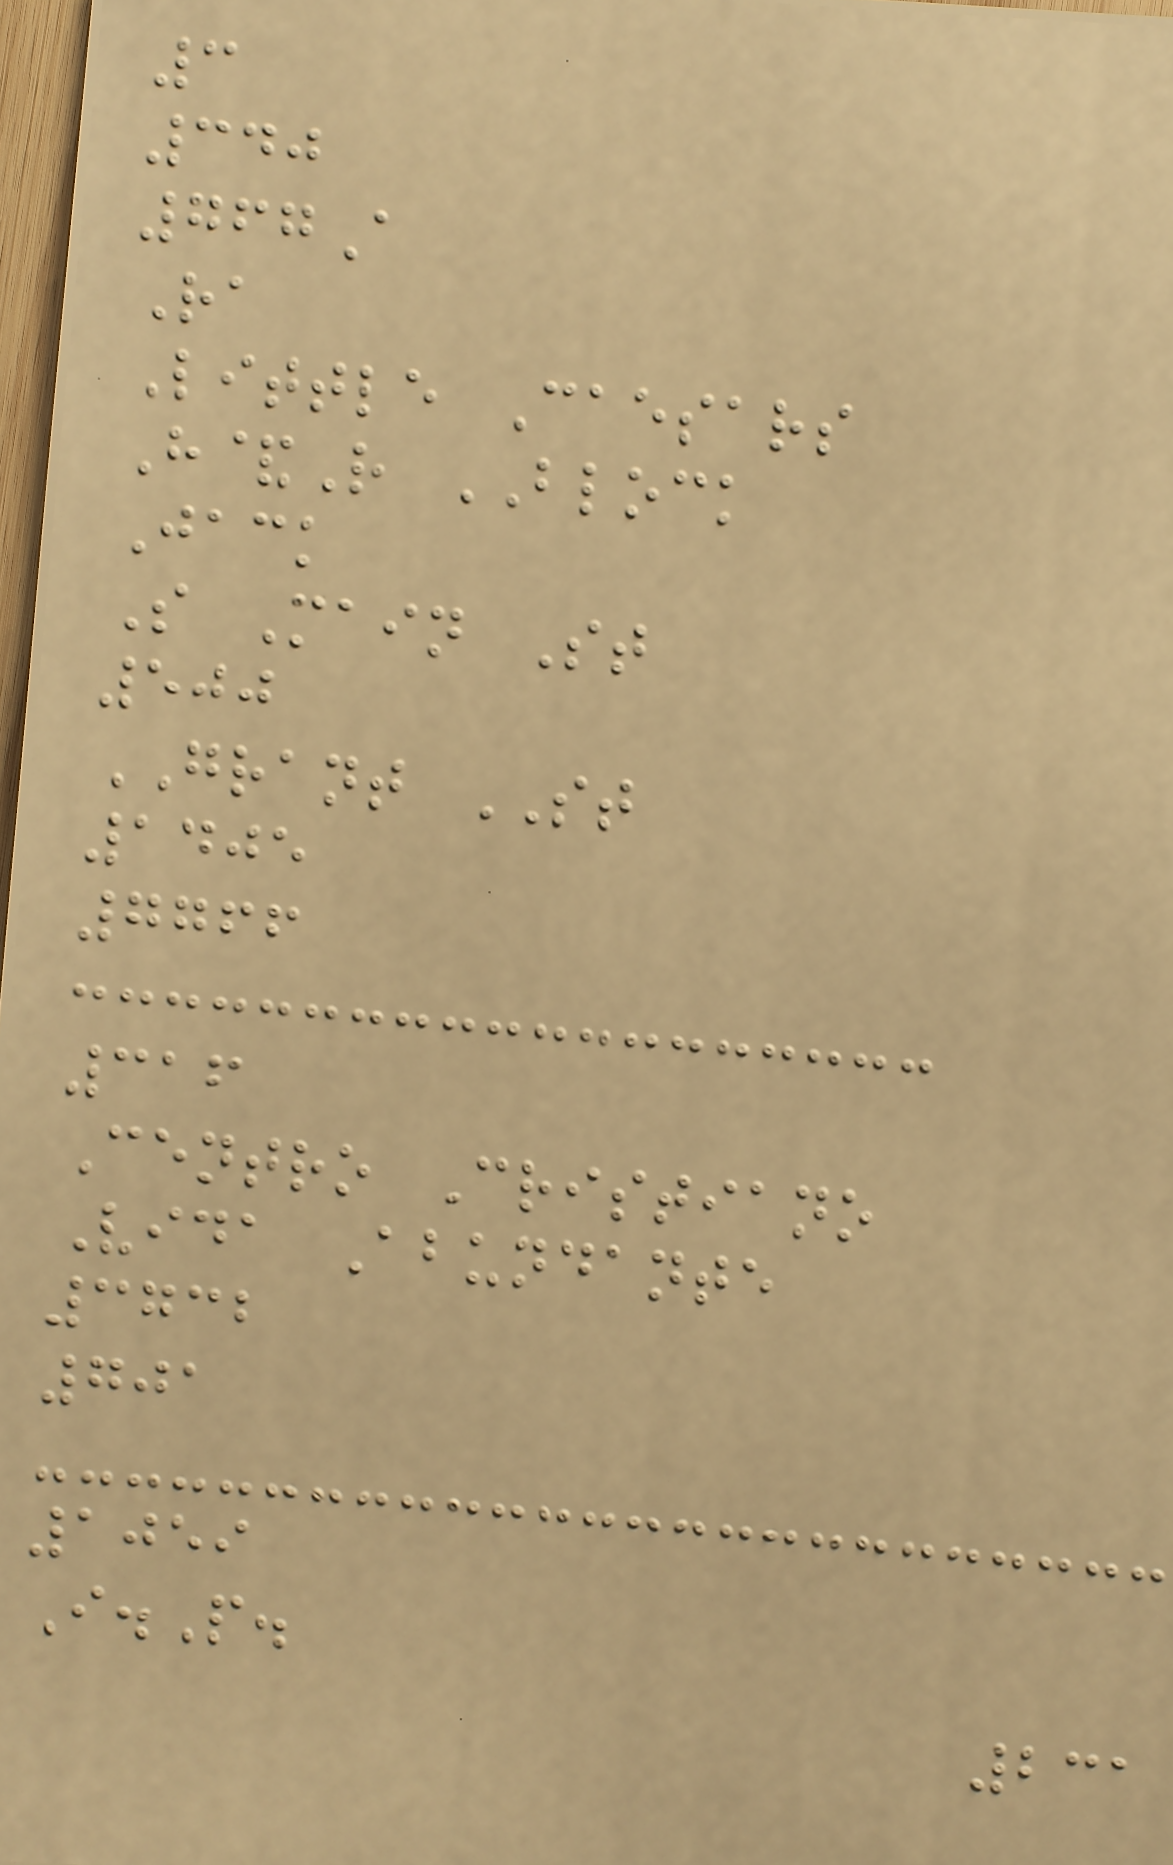3
340
767A
Ra
Little Caesars
H&R BLOCK
Jack
S Main St
500
GRANT ST
1405
7766
316
Centro Cristiano
Vida Abundante
3732
701
1059
I.P.
231
